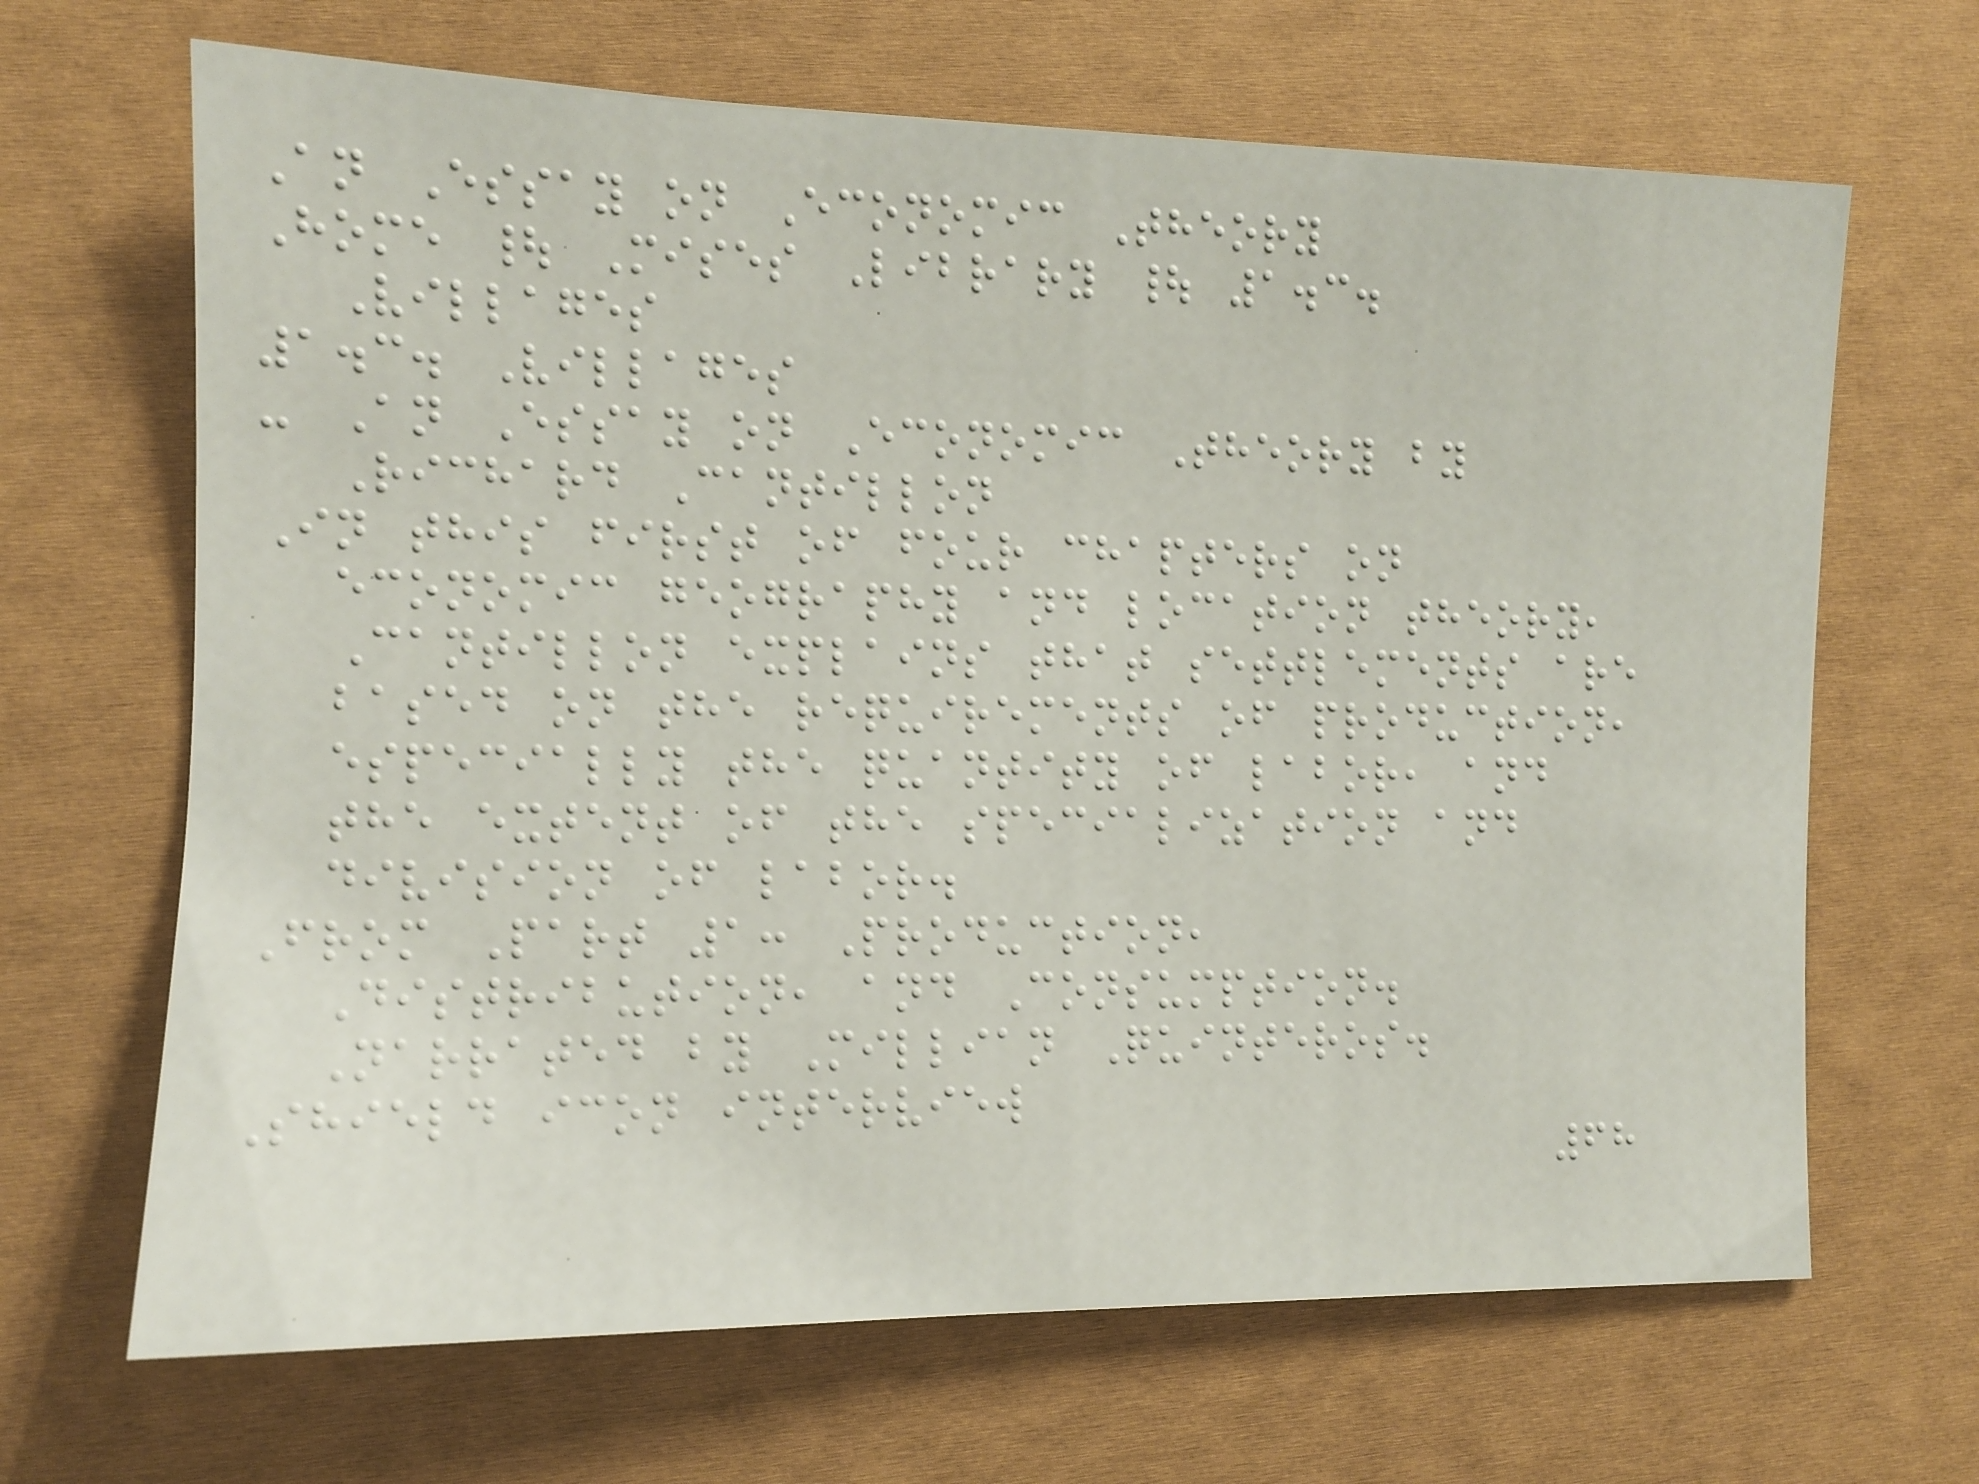An Essay on Economic Theory
Home | Mises Library | 1.3.
Villages
1.3. Villages
- An Essay on Economic Theory by
Richard Cantillon
In this first of four chapters on
economic geography and location theory,
Cantillon explains that settlements are
based on the requirements of production,
especially the quantity of labor, and
the extent of the specialization and
division of labor.
From Part 1: Production,
Distribution, and Consumption.
Narrated by Millian Quinteros.
Shield icon interview
68
